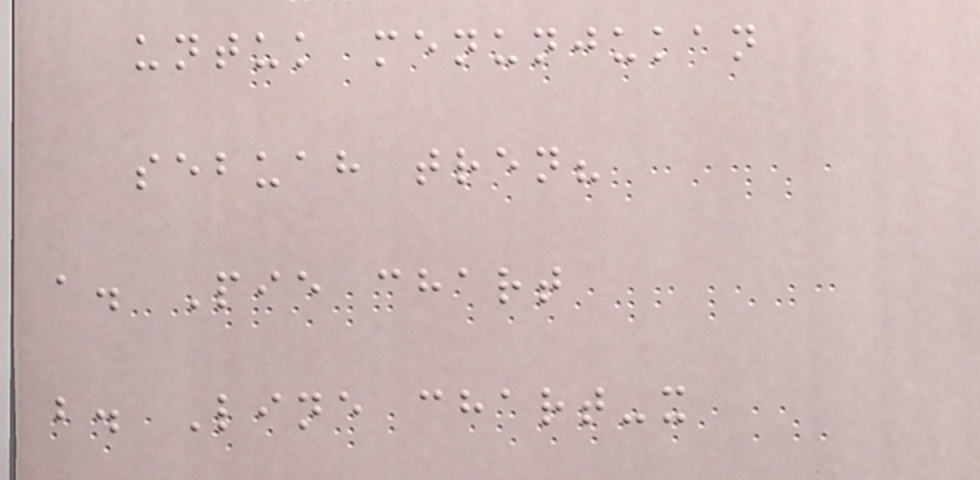untuk menunjukan
sebuah tren?
a. Pie chart
b. Line chart-x
